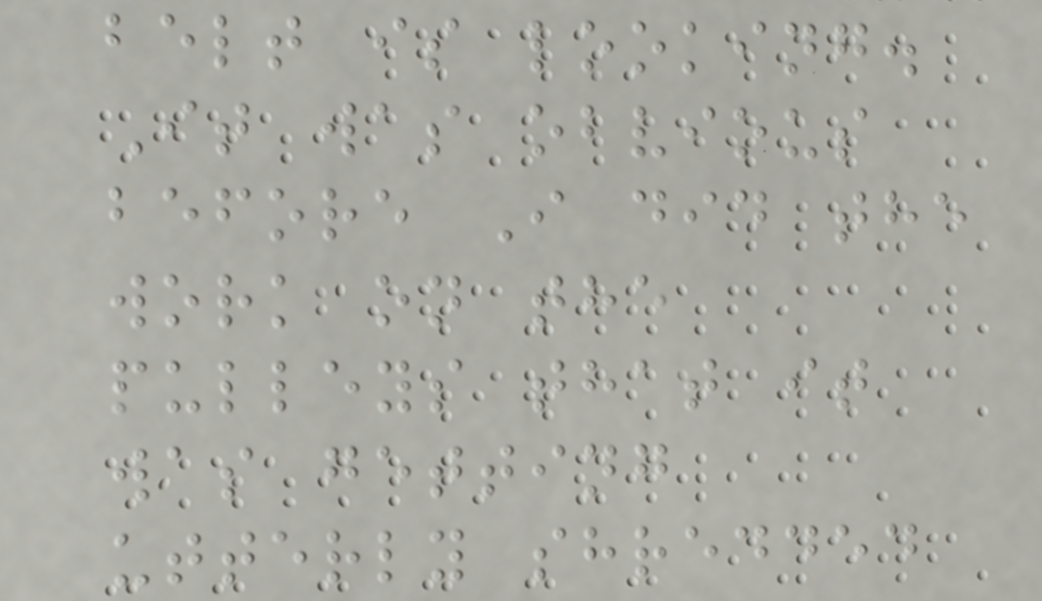belt is looking.
It was obvious
before I did the
work on the
pulleys that it
was getting
utterly shredded
